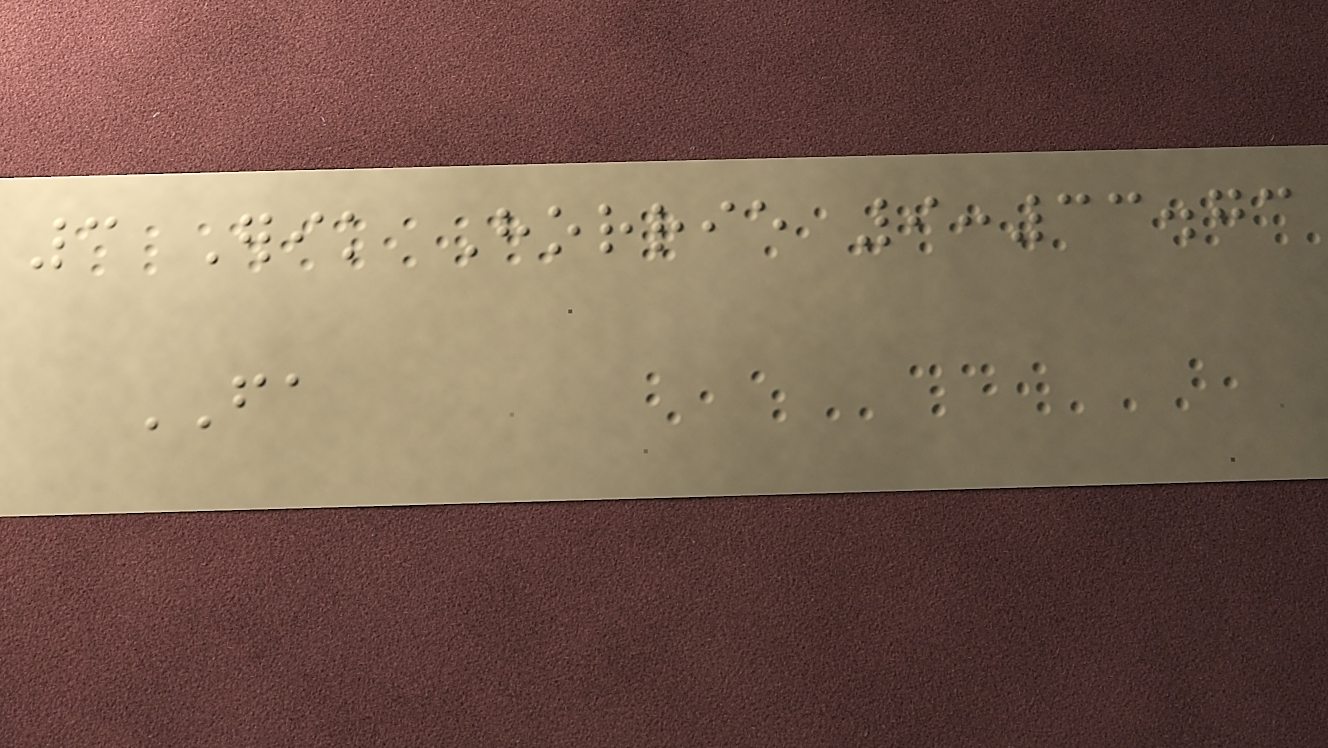3 Erik Horrie 9:33.73
FA
